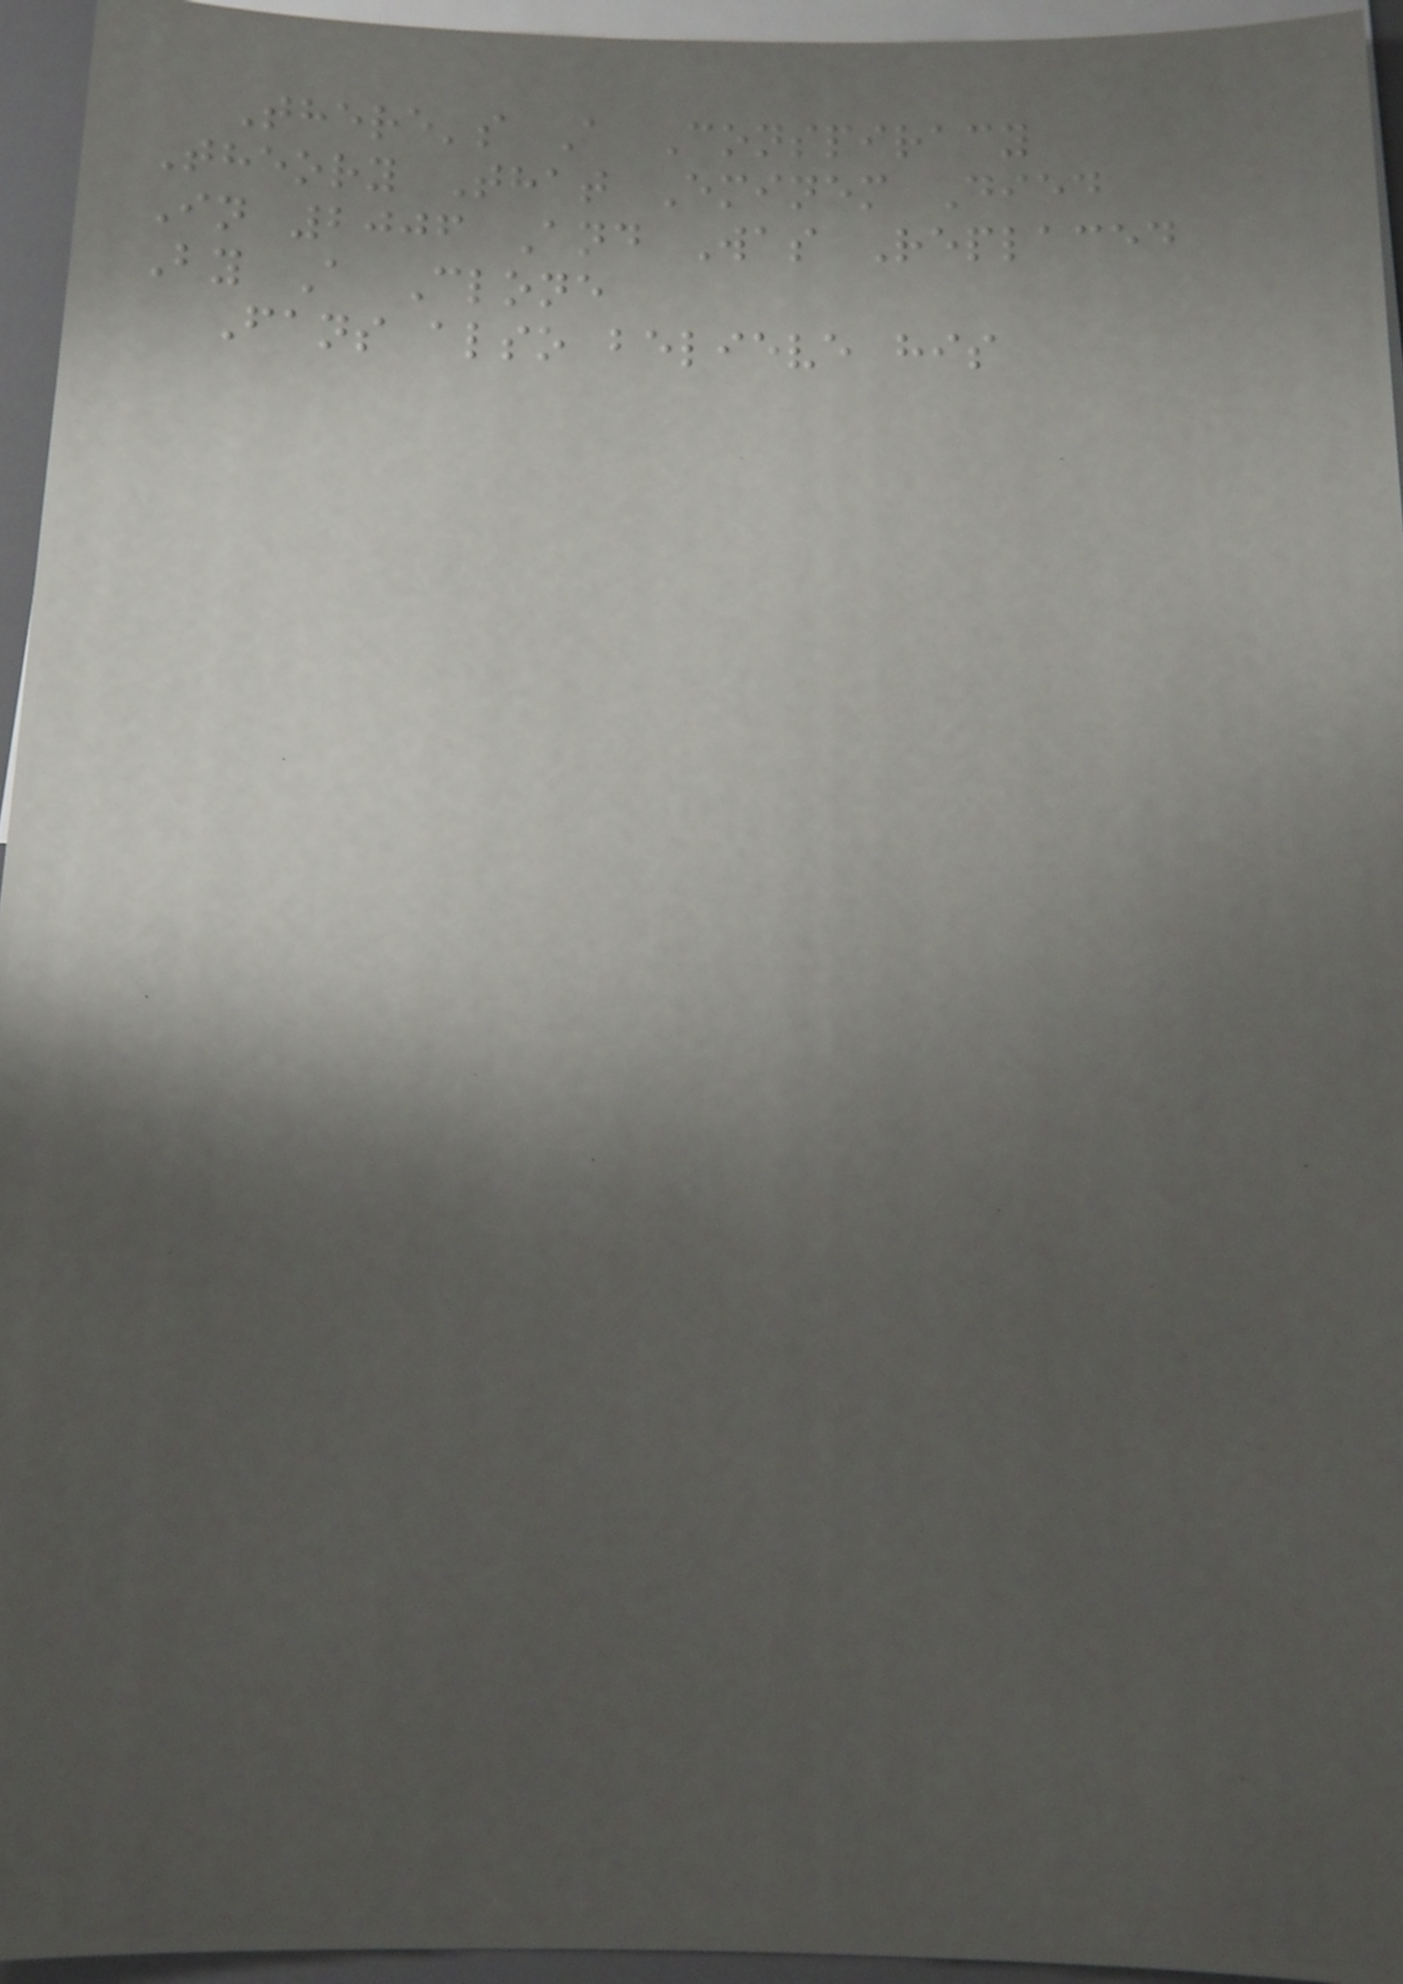There's A Conspiracy
Theory That Eminem Died
In 2006 And Was Replaced
By A Clone
Fans also believe his
